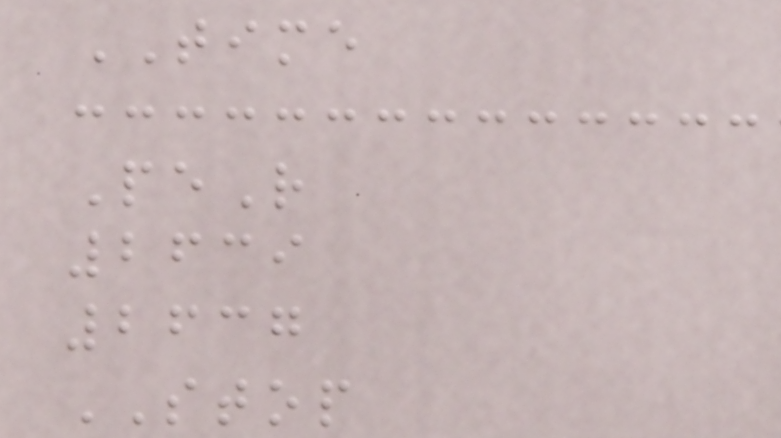TIME
PeR
2639
2637
STOP
